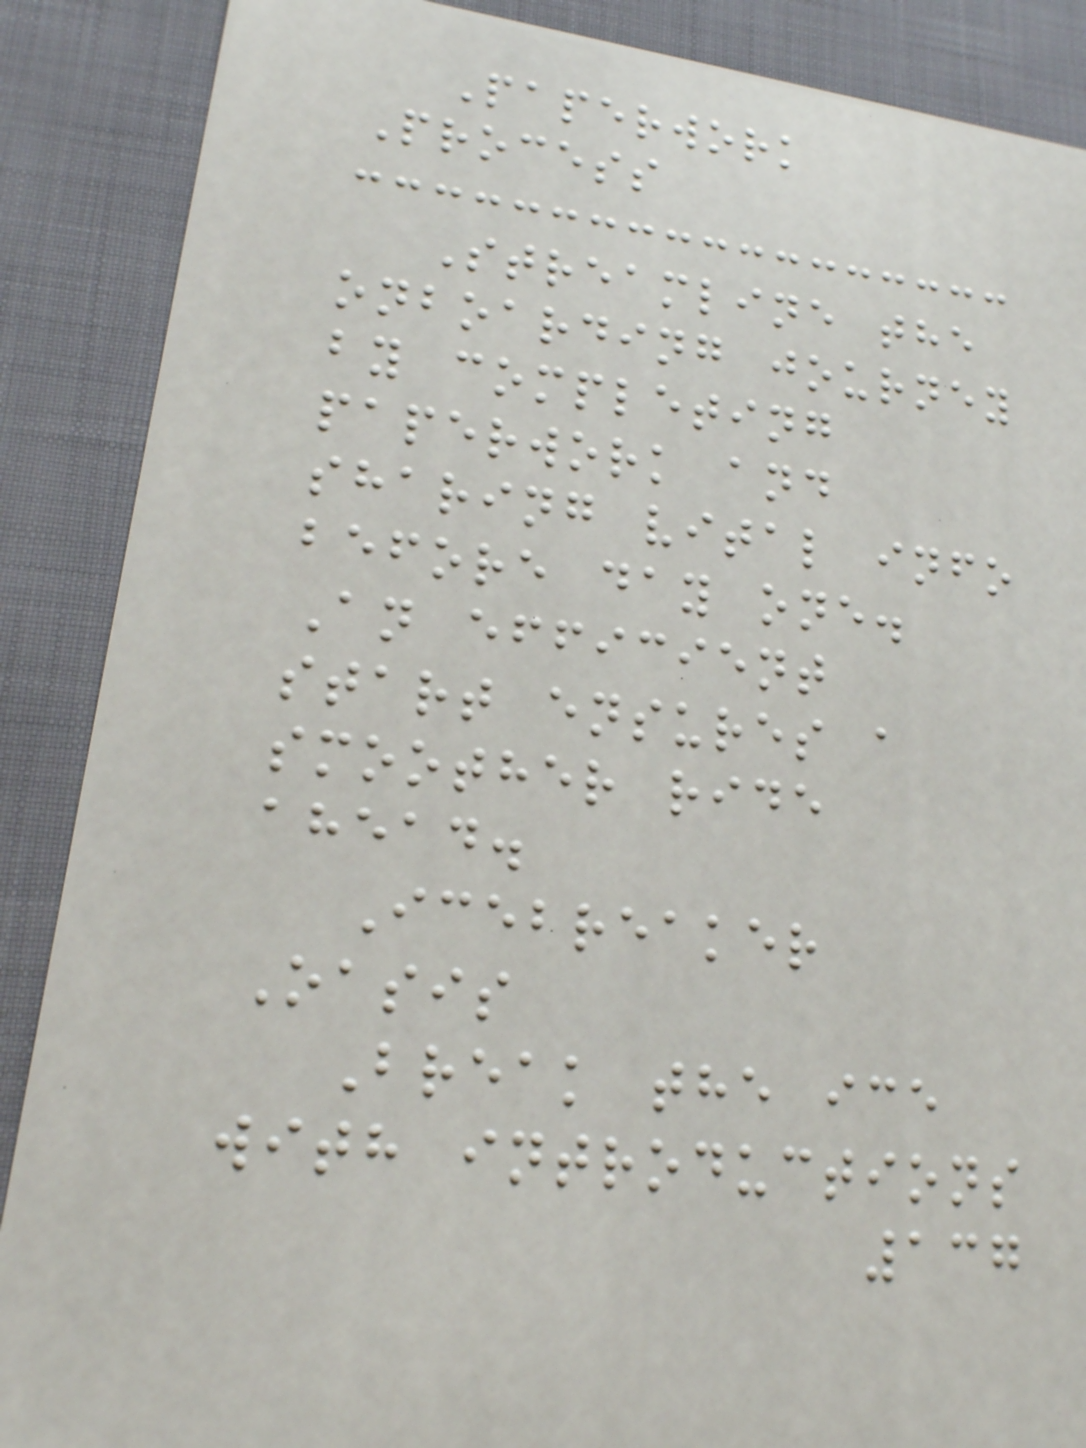Paperwork
Process
Streamline the
onboarding journey
by completing
paperwork and
sharing vital info
before day one.
An efficient
start ensures a
smoother ride
ahead.
Icebreaker
Oasis
Break the ice
with introductions
137
